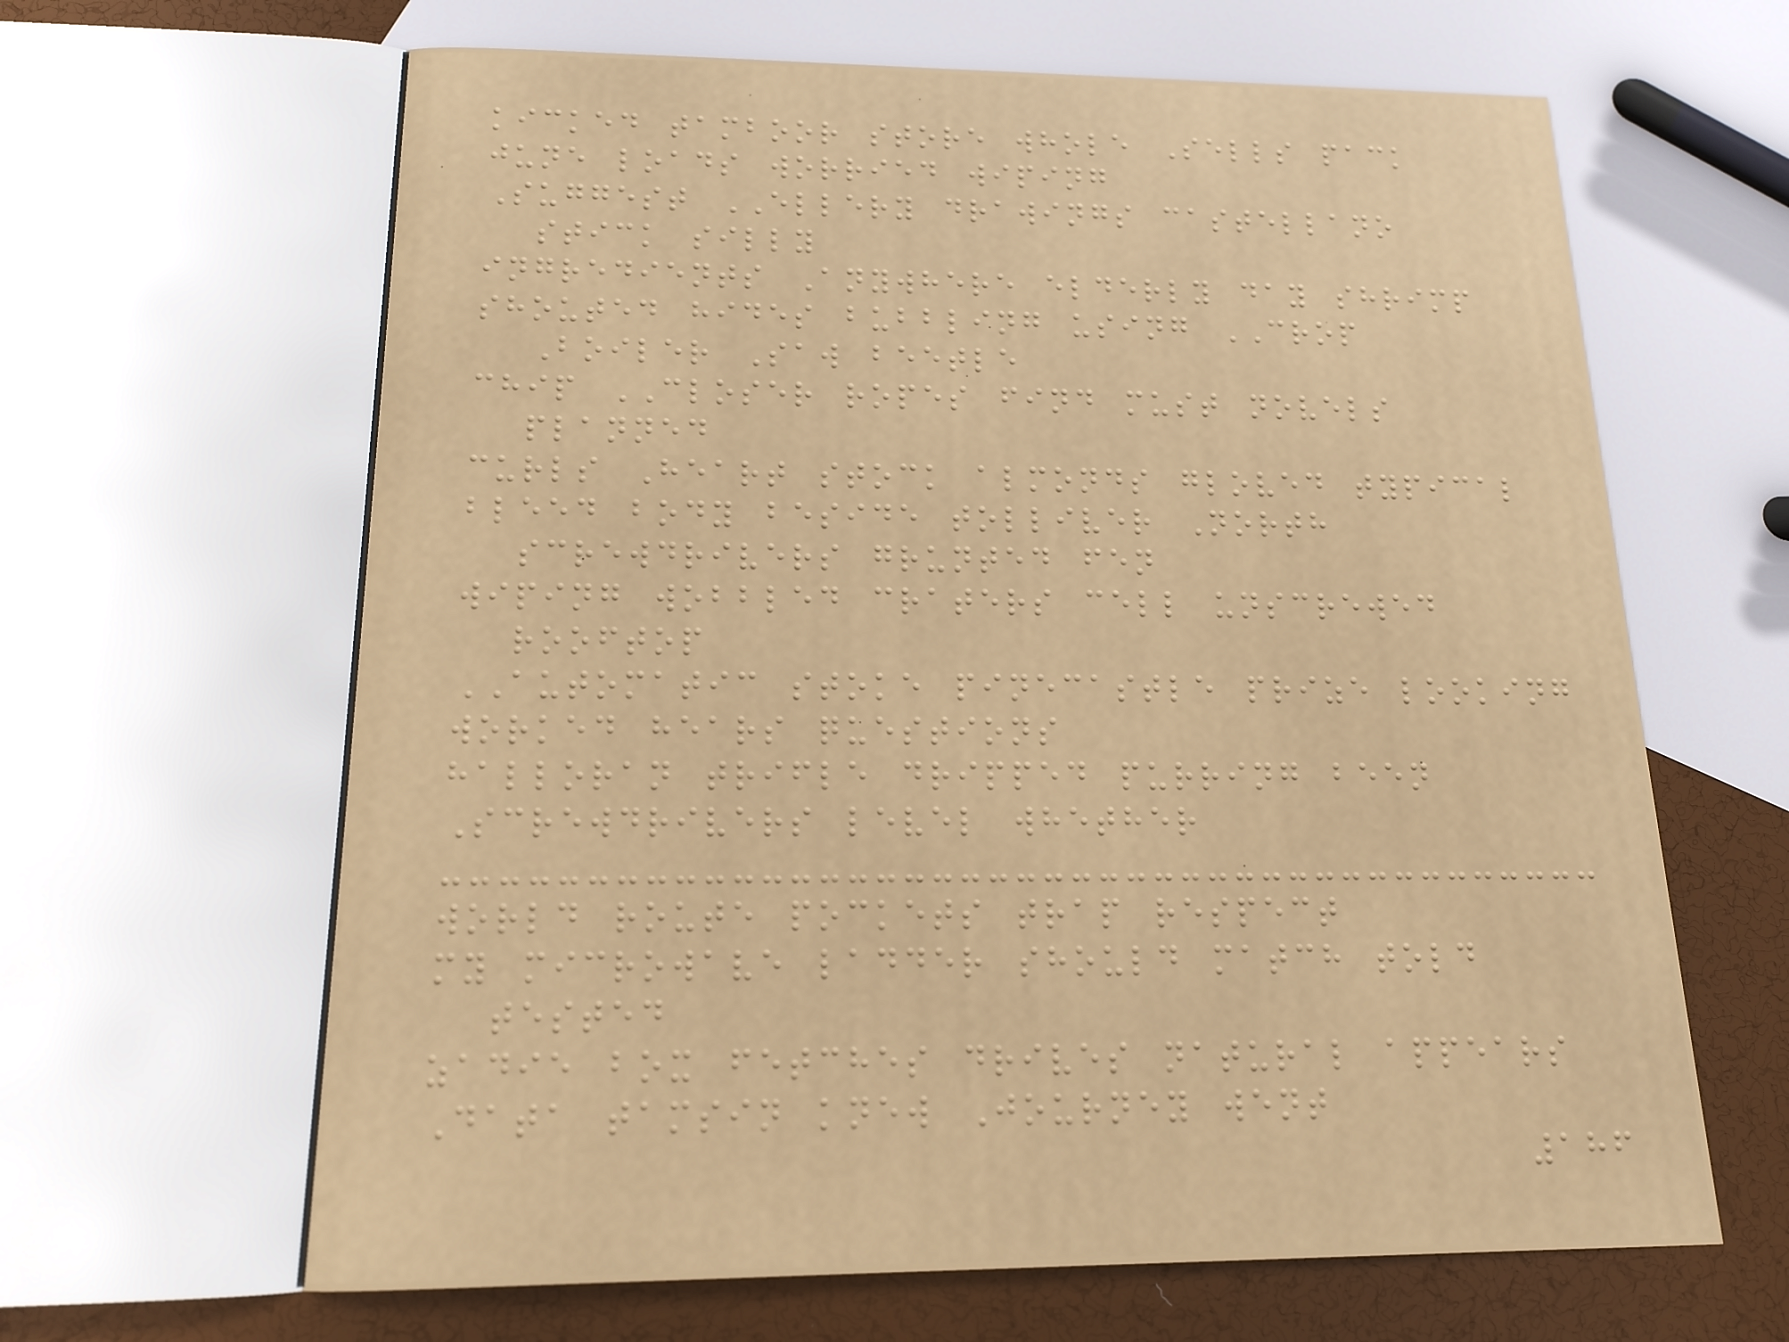kicked tamboor store whole Sells pack
june loads worried wiping
Suggest ELLERY drawings castellano
stick silly
ingredients Anywhere elderly day shrimp
shouted hides bubbling using CROP
Boiler Saw beetle
chip CLOSER ropes find must novels
planned
curls Heart stock almonds gloved typical
bleed body beside tolliver North
screwdrivers grunted fen
wiping wobbled craters cell unscrewed
rooftop
AUTOMATIC stoke pinecastle prize looking
worked hears questions
halloran trifle dripped purring been
Screwdrivers level whether
world route pockets trap respect
my microwave ladder should match told
tested
zadie box fetches drives natural appears
Data tamsin knew Journey went
186
